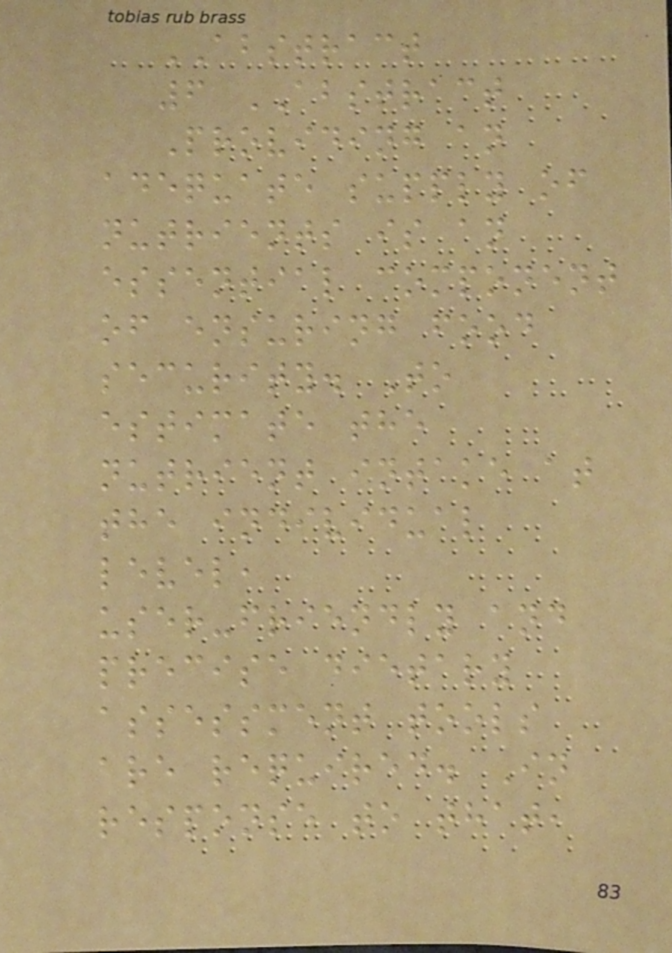ABSTRACT
6 ABSTRACT
Providing an
adequate supply of
nutrients is an
essential component
of ensuring food
security. To
estimate the
nutrient intake at
the individual
level,
user-friendly and
precise dietary
assessment tools
are required. In
response to that,
